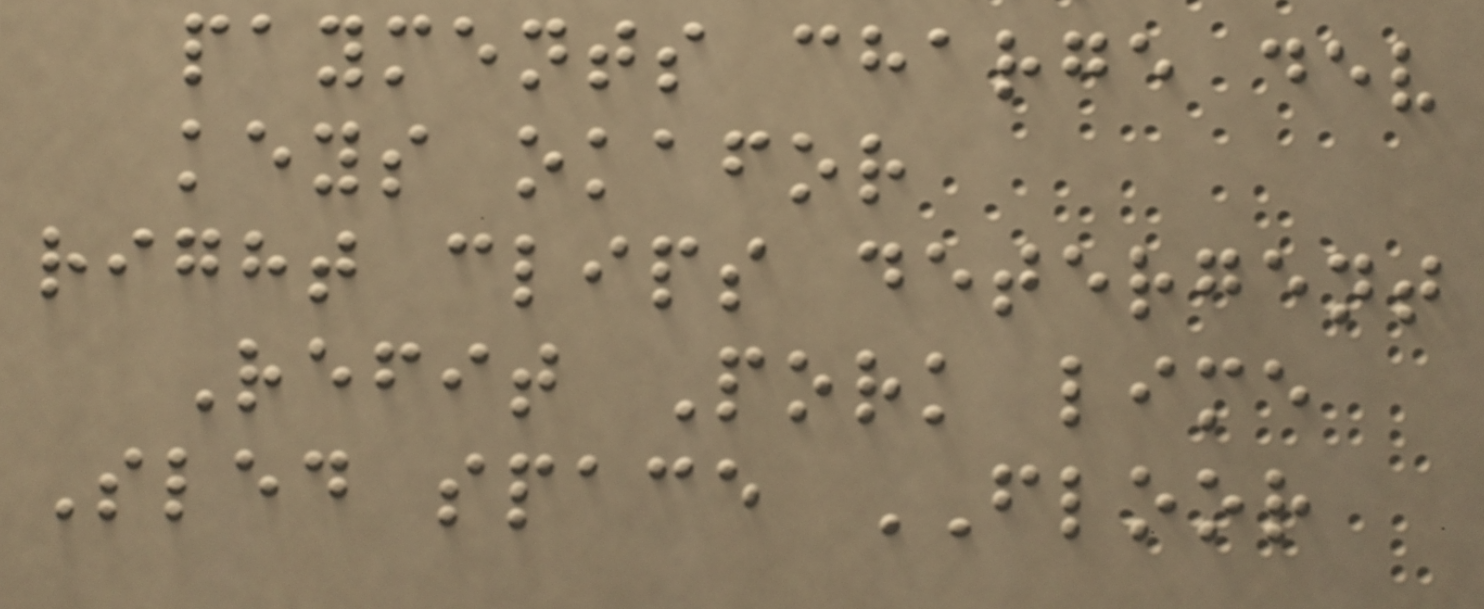payments charge dev
keys okafor
right clips detergent
Refit Pork lime
Sled space FLOOR
